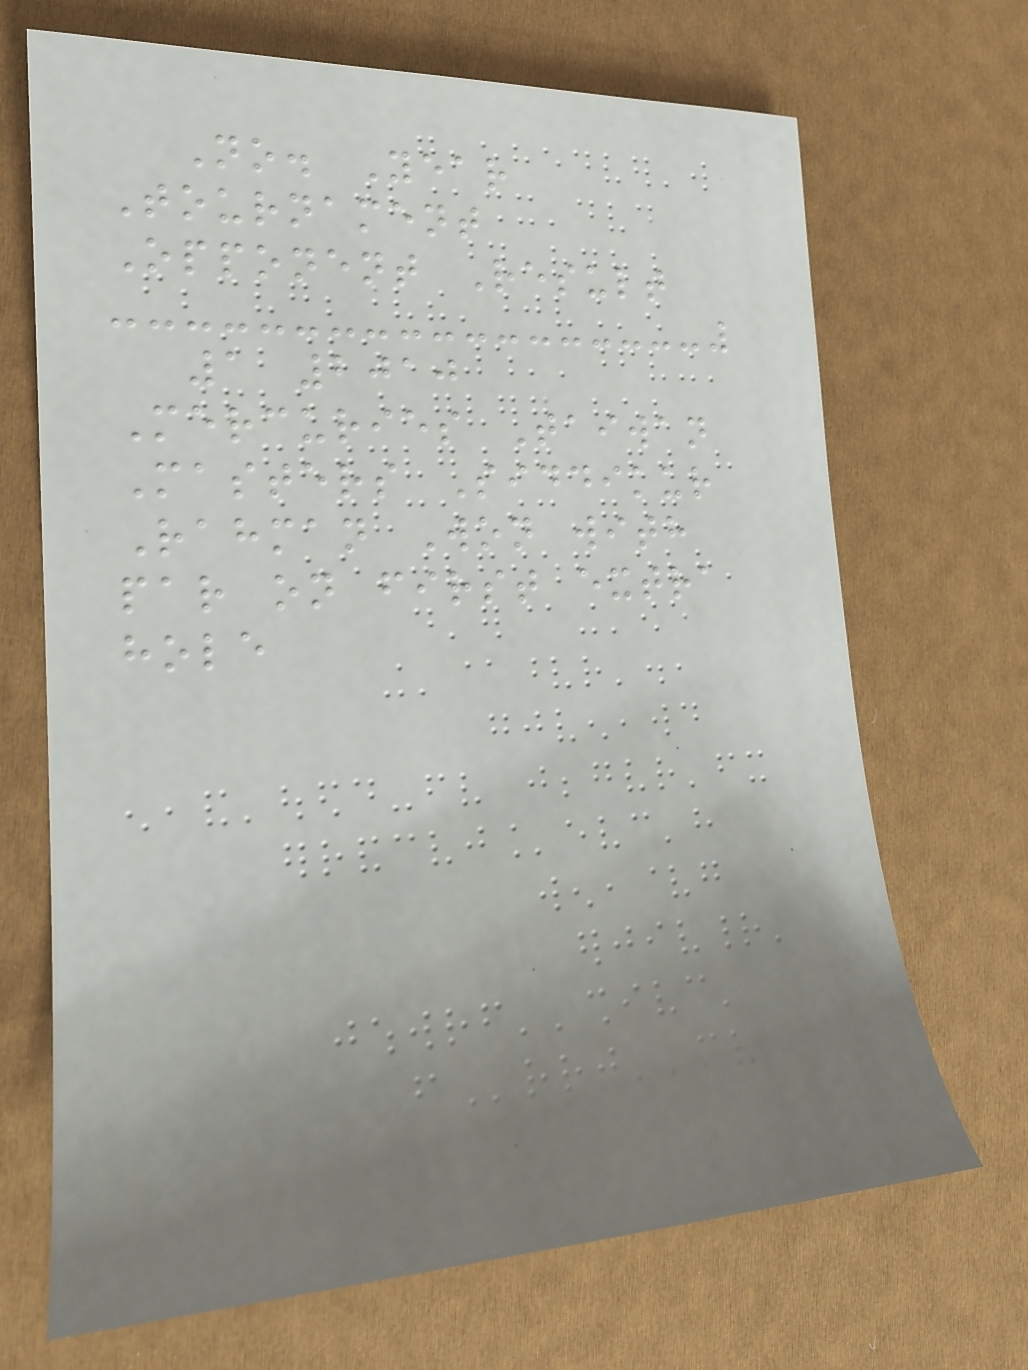No. Year
Tournament
Opponent Result
1 2010
Mercuries Taiwan
Masters Siddikur
Rahman Won with
par on first extra
hole
